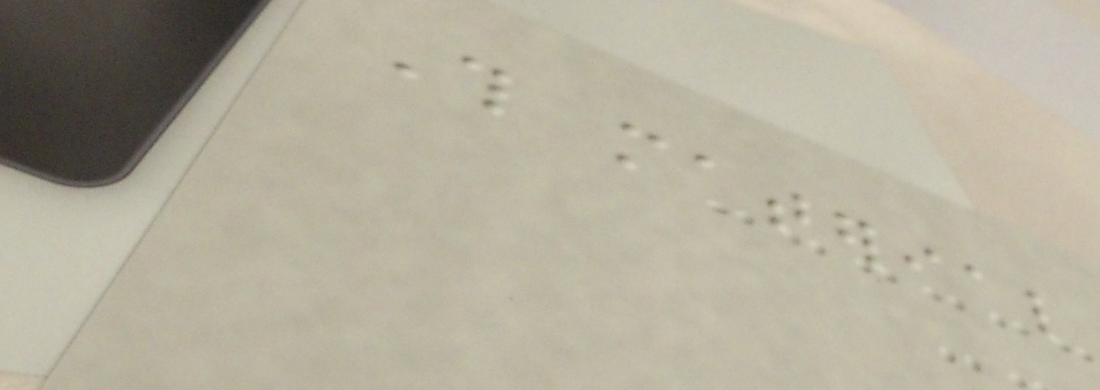This material
